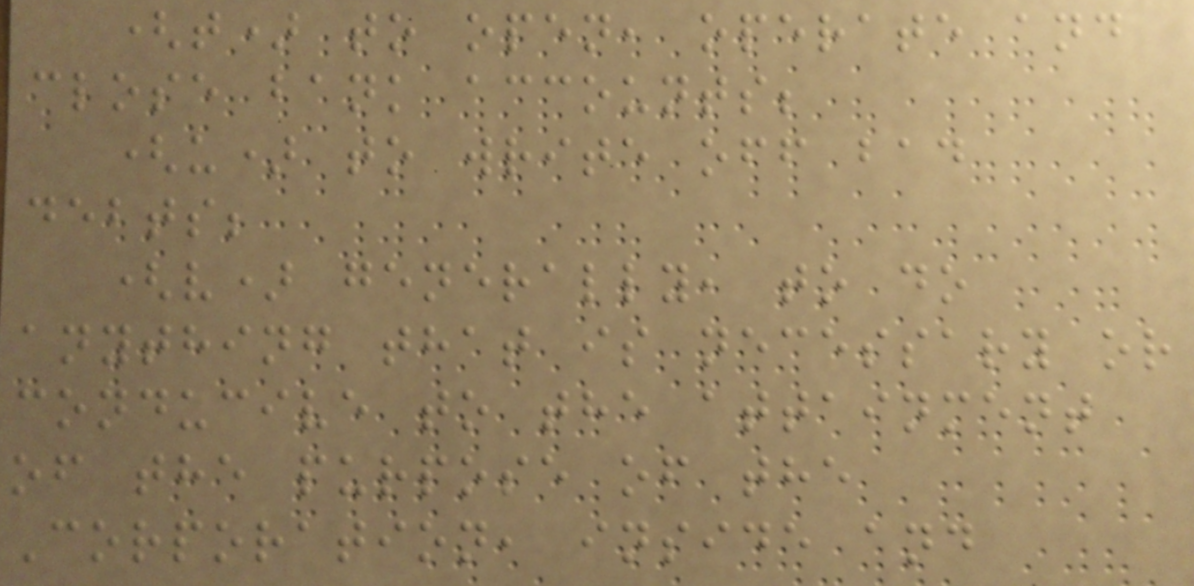(t) to open, operate and
close bank accounts;
(u) to write off bad
debts;
(v) generally, to do
anything that is necessary or
conducive to the attainment
of the purpose of the
Corporation, inside and
